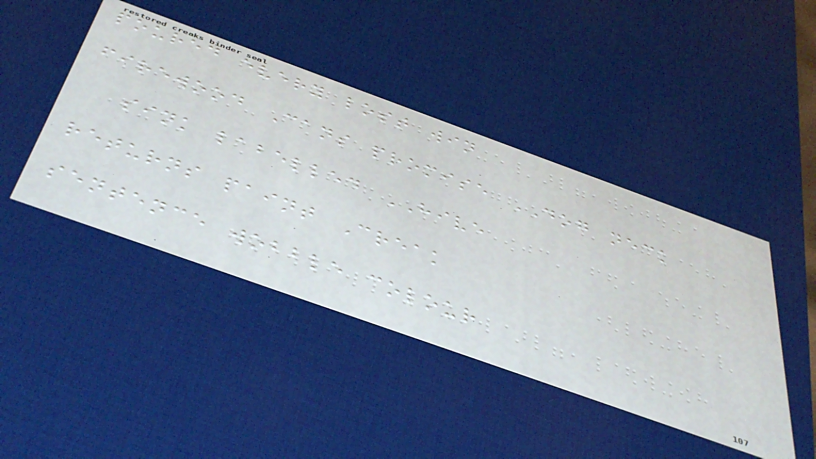poured every lost win
firewood Cans promise DOG neck
sink labelled HIVE
returns paint Creak
sentence wobble colour
